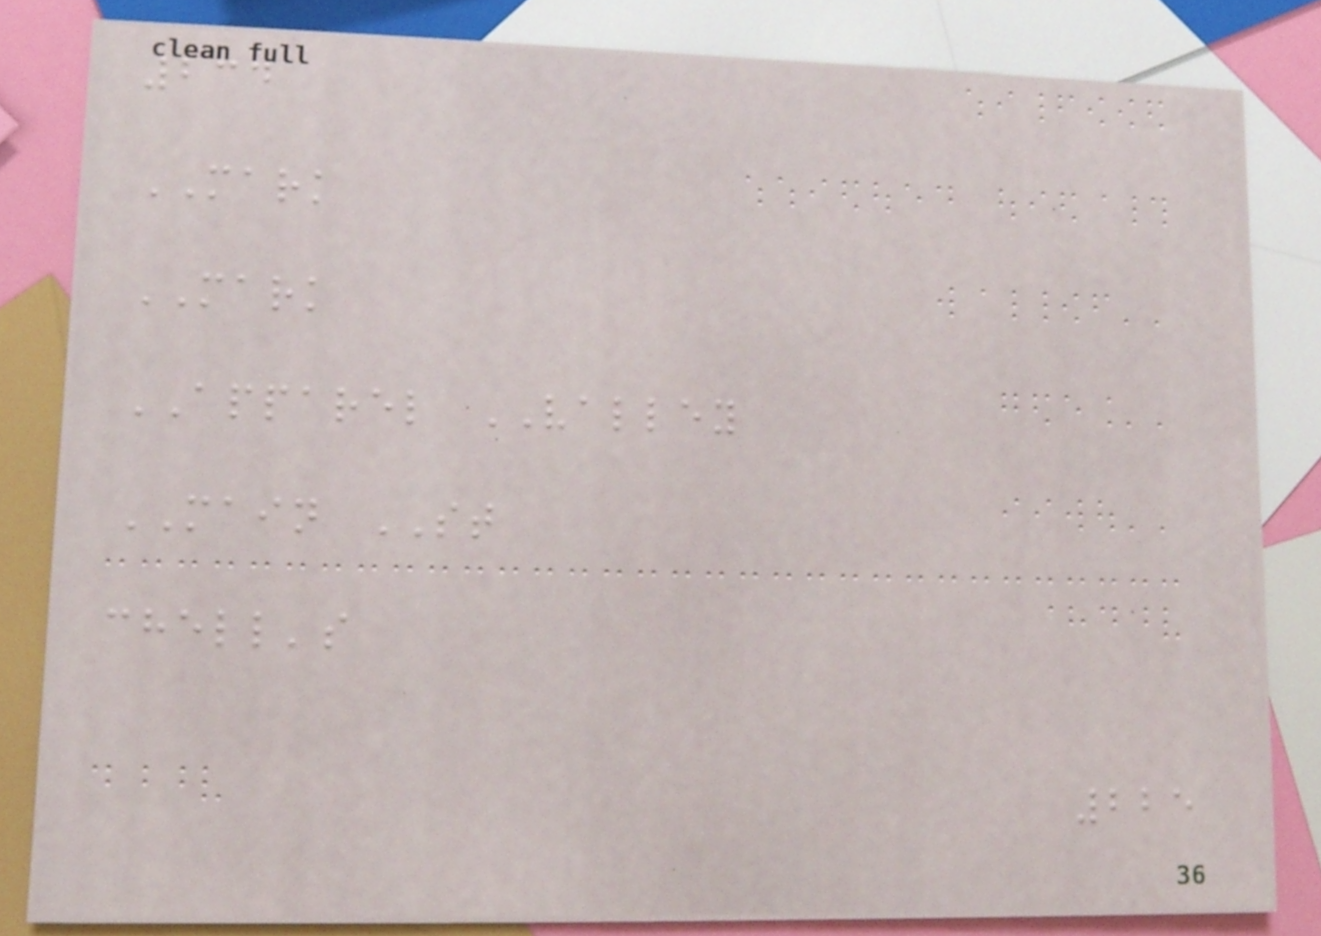234
MARK
MARK
APPAREL VALLEY
MAIN ST
chell's
225
